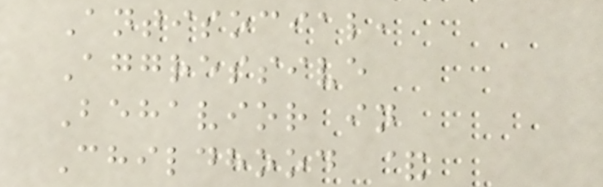Antisocial,
Aggressive
Behavior in
Childhood &
